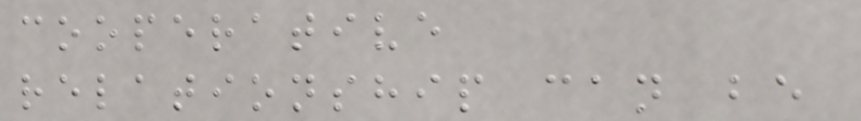cooperative
relationship can be
